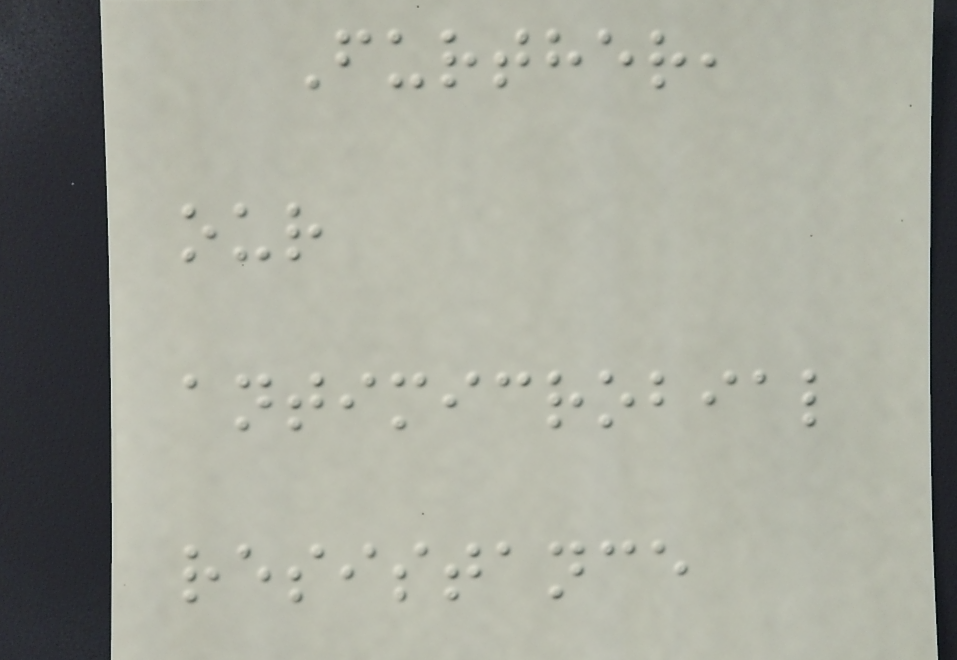Further,
our
antimicrobial
resistance
